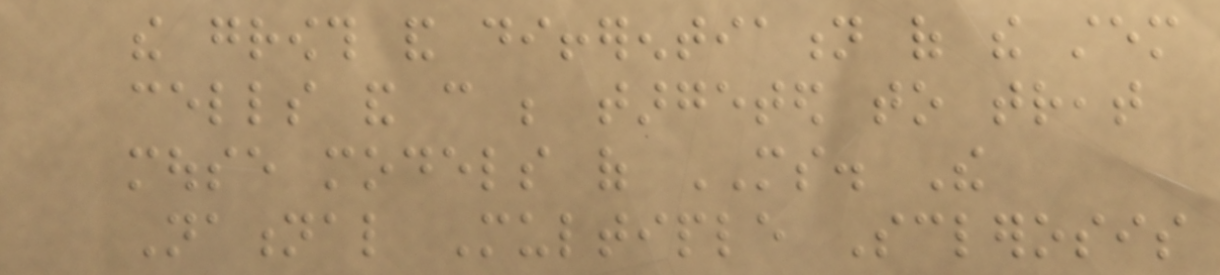the growth and differentiation of the stem
cells and can be targeted to treat
mouse models of MS. The
National Multiple Sclerosis
